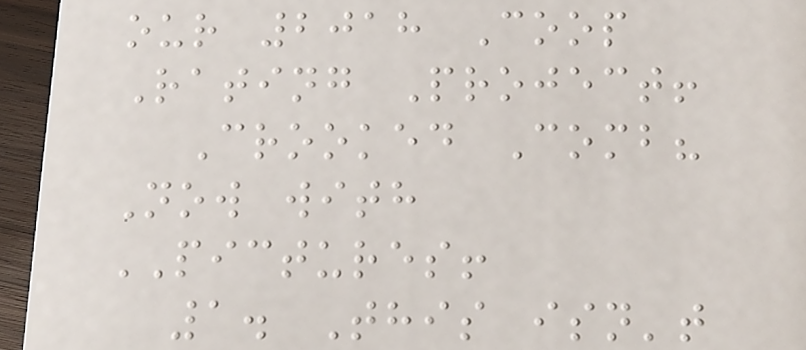our 2018 Coop
Rating Project!
Crooked Comb?
Now with
PICTURES!
1. This isn't
